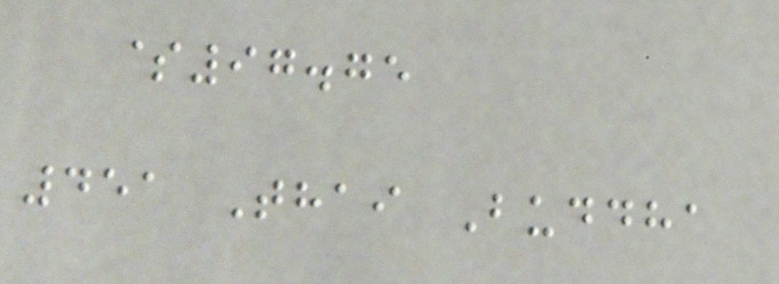$97.75
451 Thai Buddha
